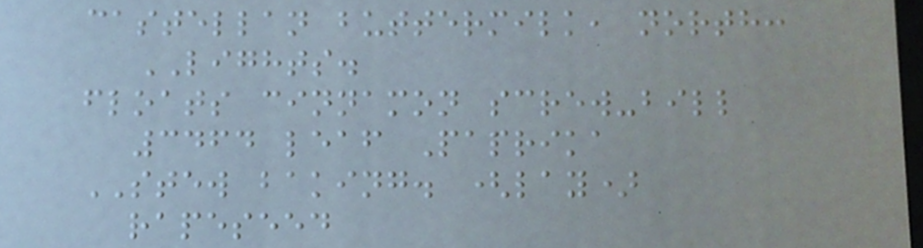castellan buttermilk, north:
LIGHTS.
floats cinnamon screw-bill
3464 leaf Paprika
STEW baking. (lay)
rapeseed
